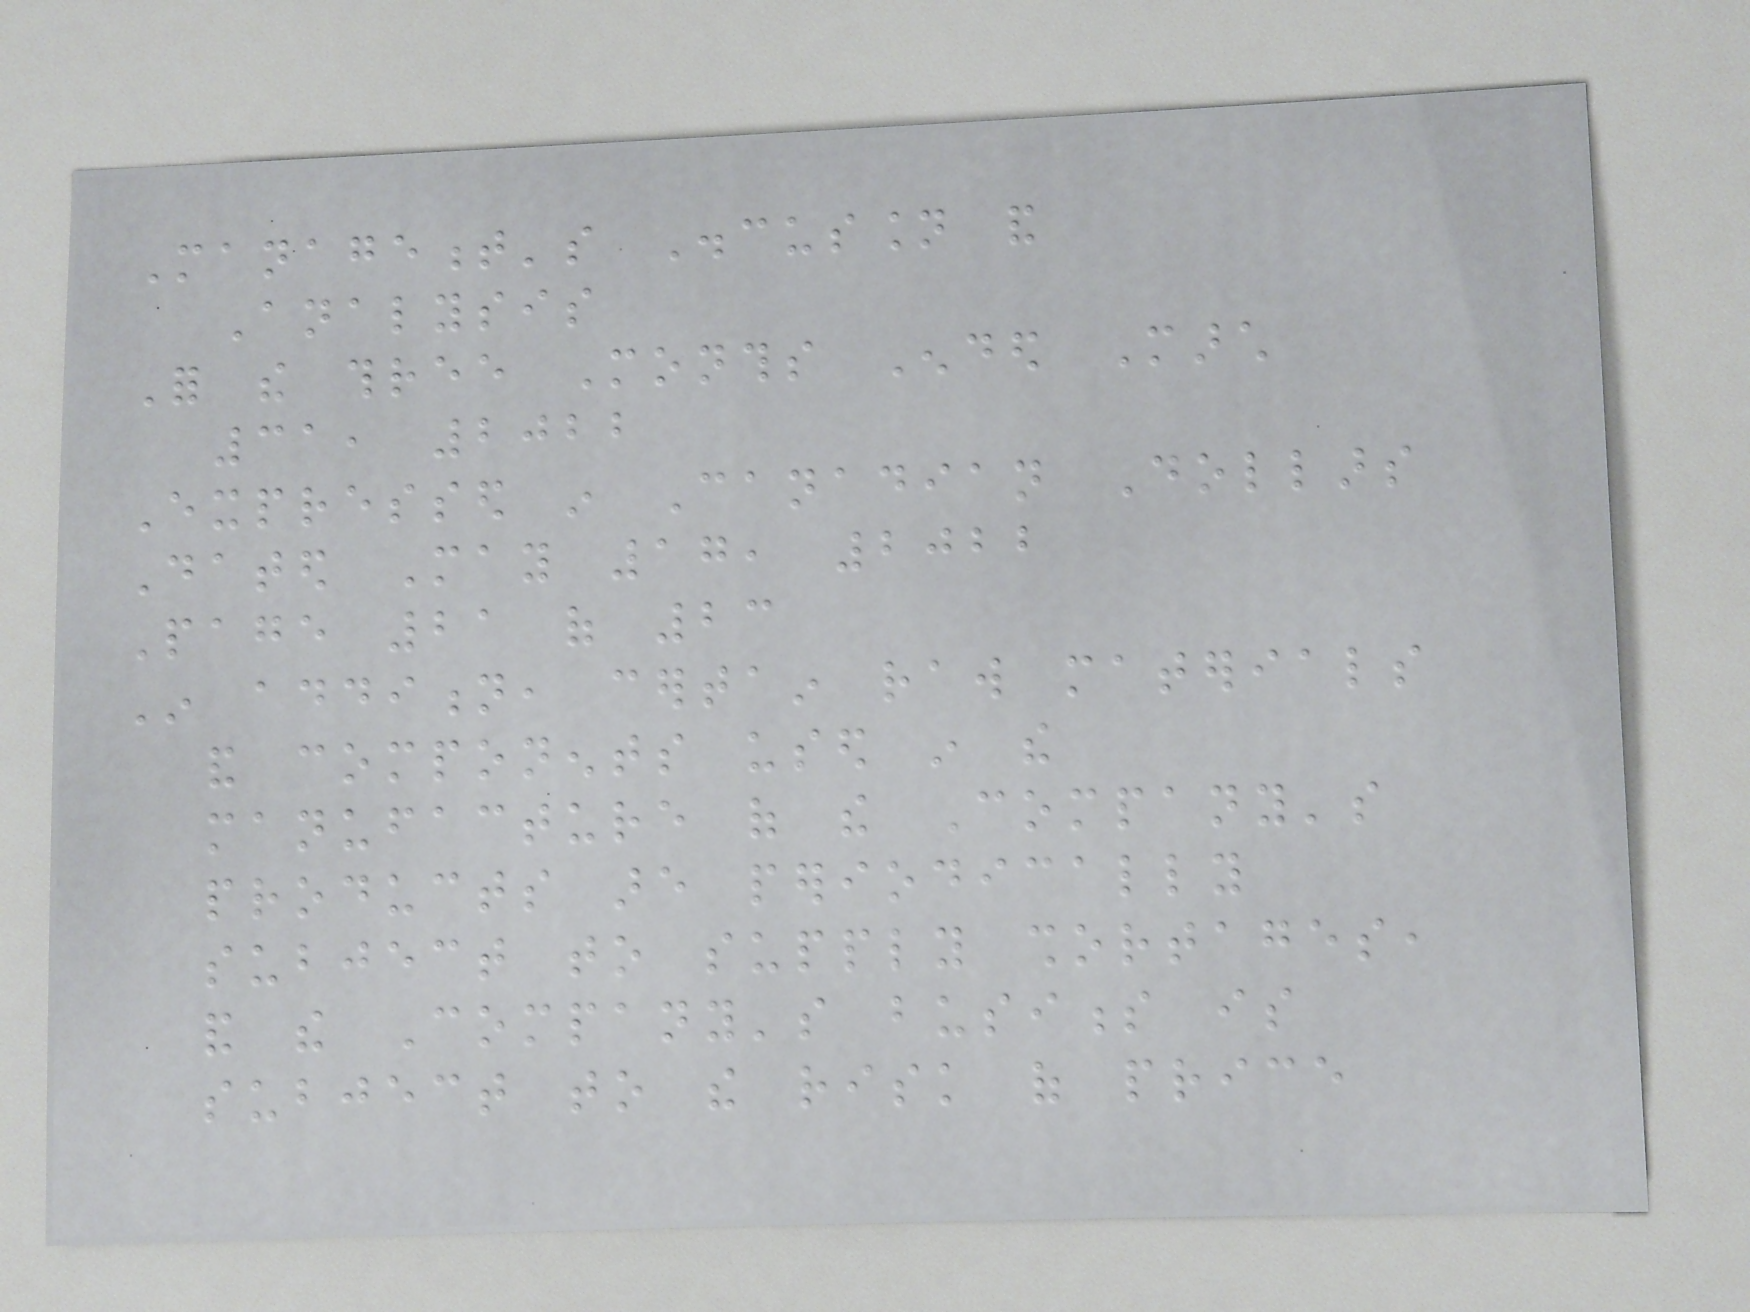Management's Discussion and
Analysis
For the three Months Ended March
31, 2022
Expressed in Canadian Dollars
Dated May 17, 2022
Page 21 of 23
In addition, certain raw materials
and components used in the
manufacture of the Company's
products are periodically
subject to supply shortages,
and the Company's business is
subject to the risk of price
